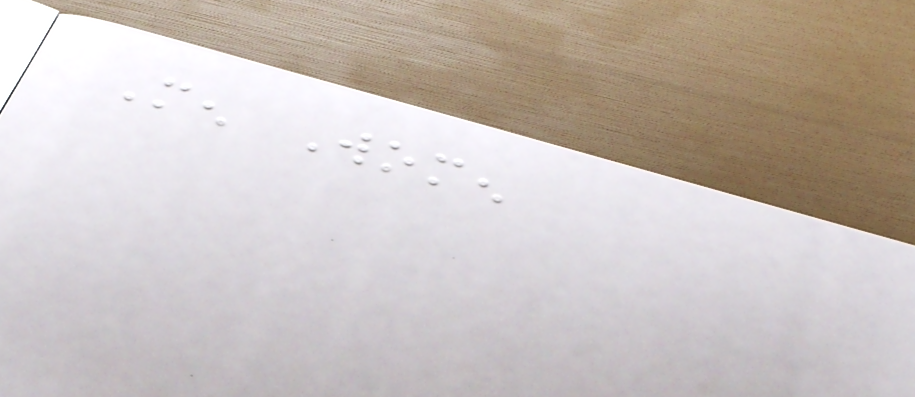Men Women
